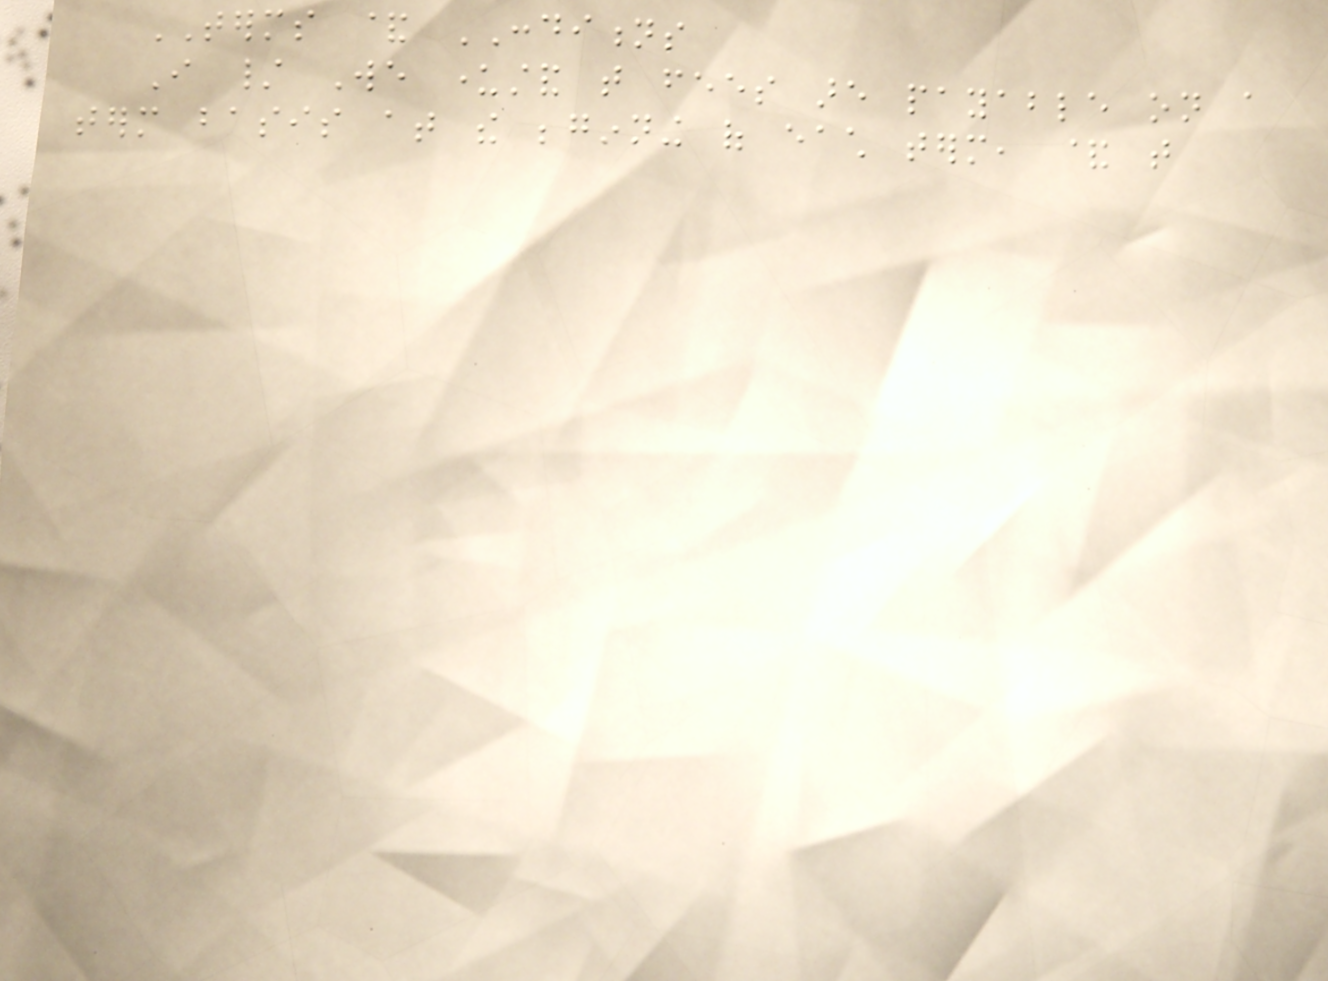TERMS & CONDITIONS
I / We understand that fees are payable on a
term basis at the beginning of each term, & that
